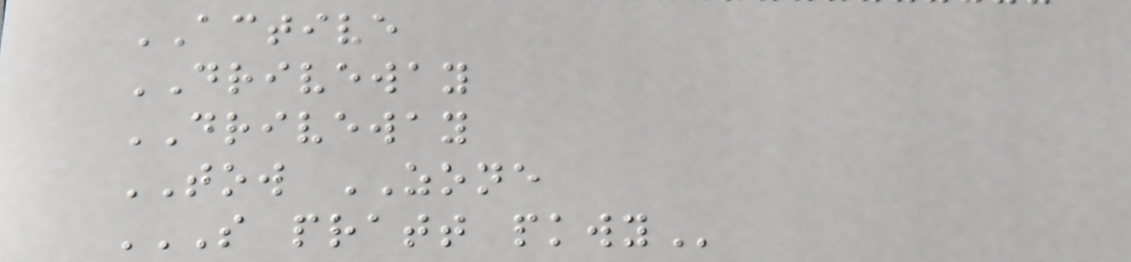ACTIVE
DRIVEWAY
DRIVEWAY
TOW ZONE
S PRATT PKWY
